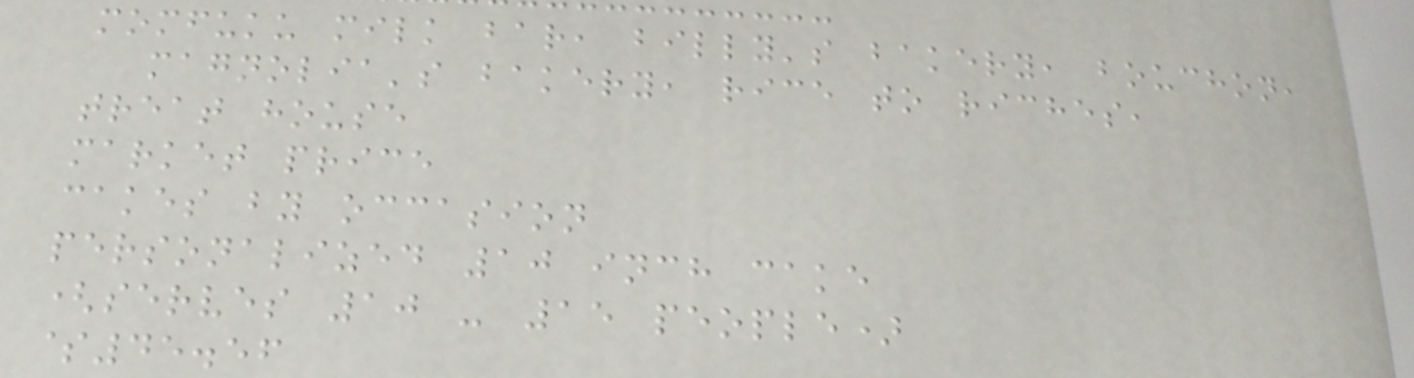momfuku milk bar, billy's bakery, bouchon,
magnolia's bakery, rice to riches,
treat house
market price
cakes by occasion
personalized 10 inch cake
(serves 10 - 15 people)
$45.56
